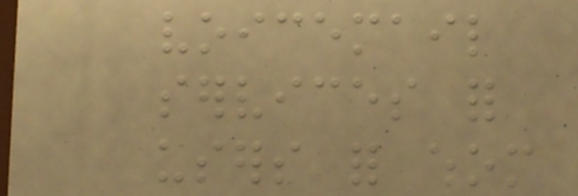voicemail
services for
users for whom
